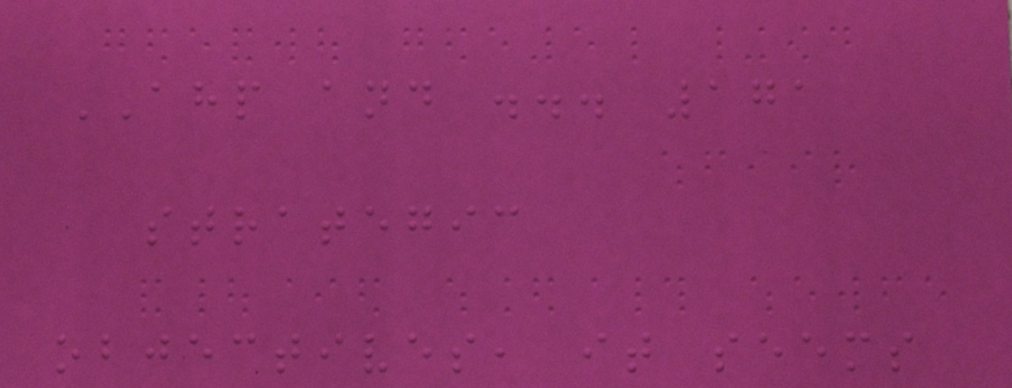AHP and ... 171
strategic
objectives, it seems
